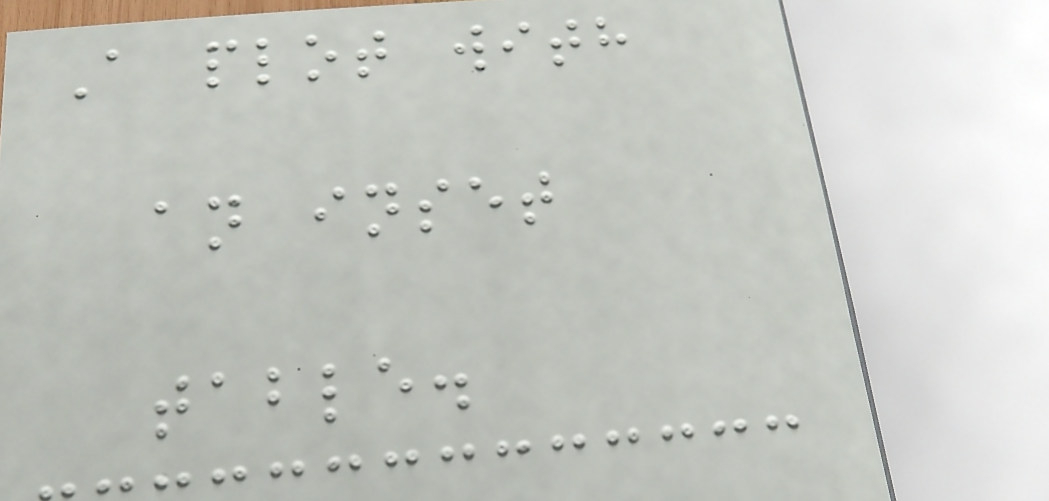A plot with
an inset
table.
